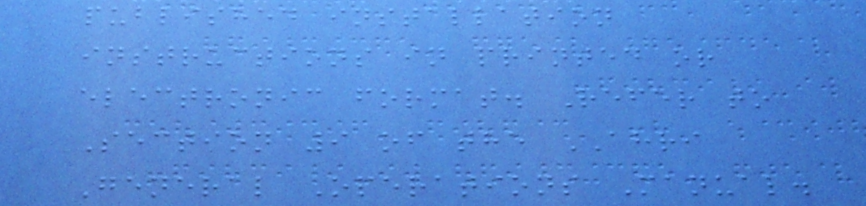published installation
instructions in printed or
electronic format. Refer to
Section 9 of the AHRI
General Operations Manual.
